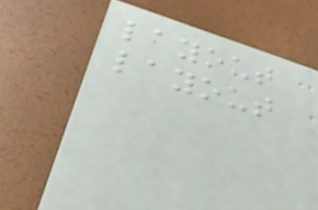layout
layout
